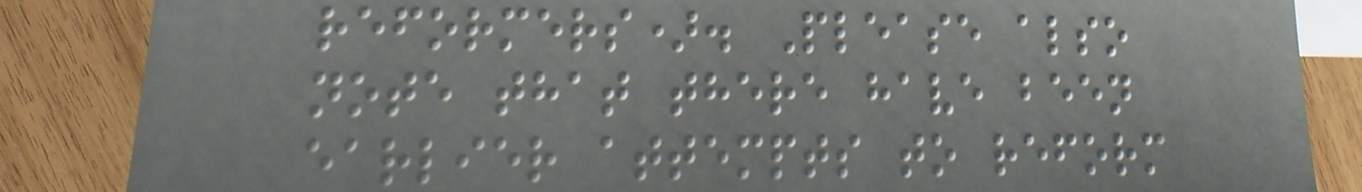reformers). Please also
note that there have been
earlier attempts to reform
